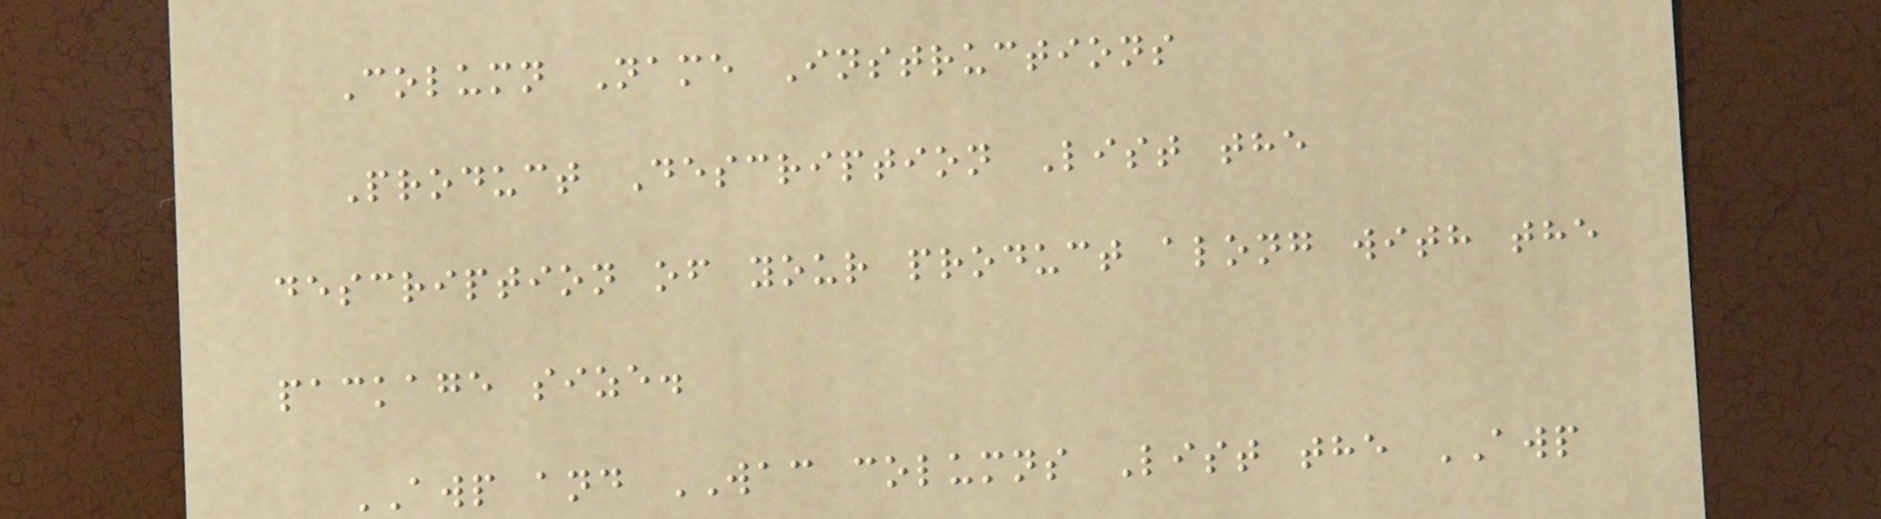Column Name Instructions
Product Description List the
description of your product along with the
package size.
AWP and WAC columns List the AWP
